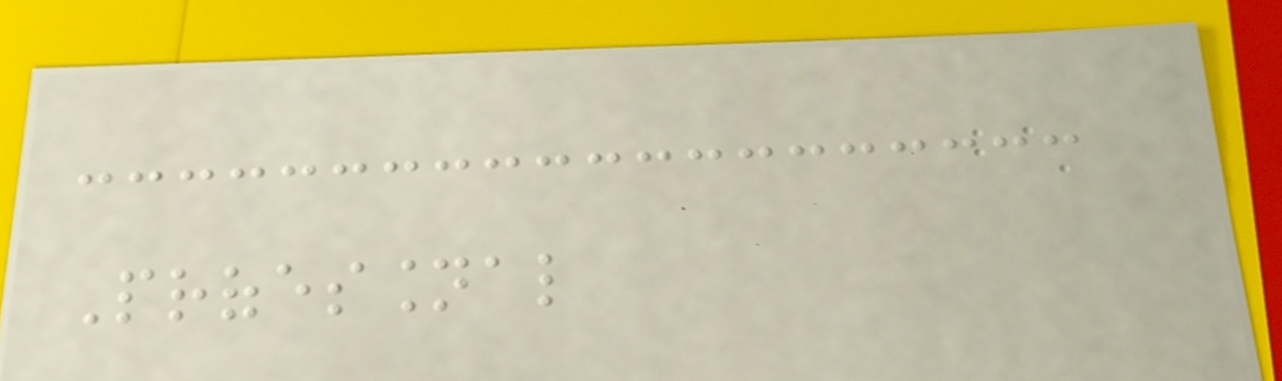Professional
